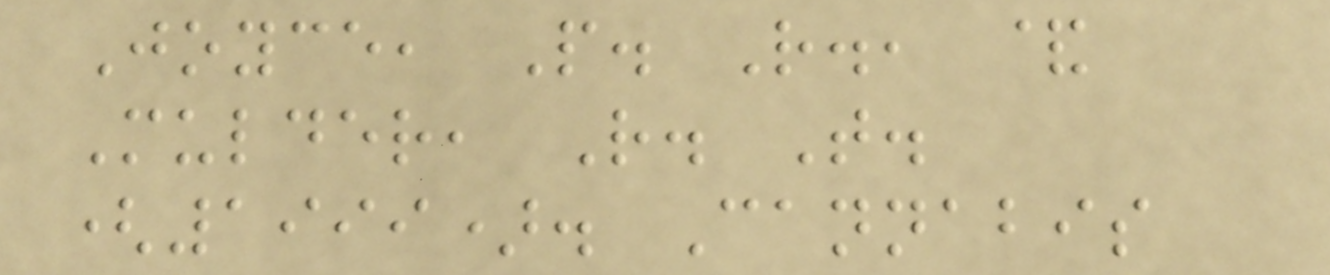Joyce, P. R., &
Mulder, R. T.
(1999). Cannabis
